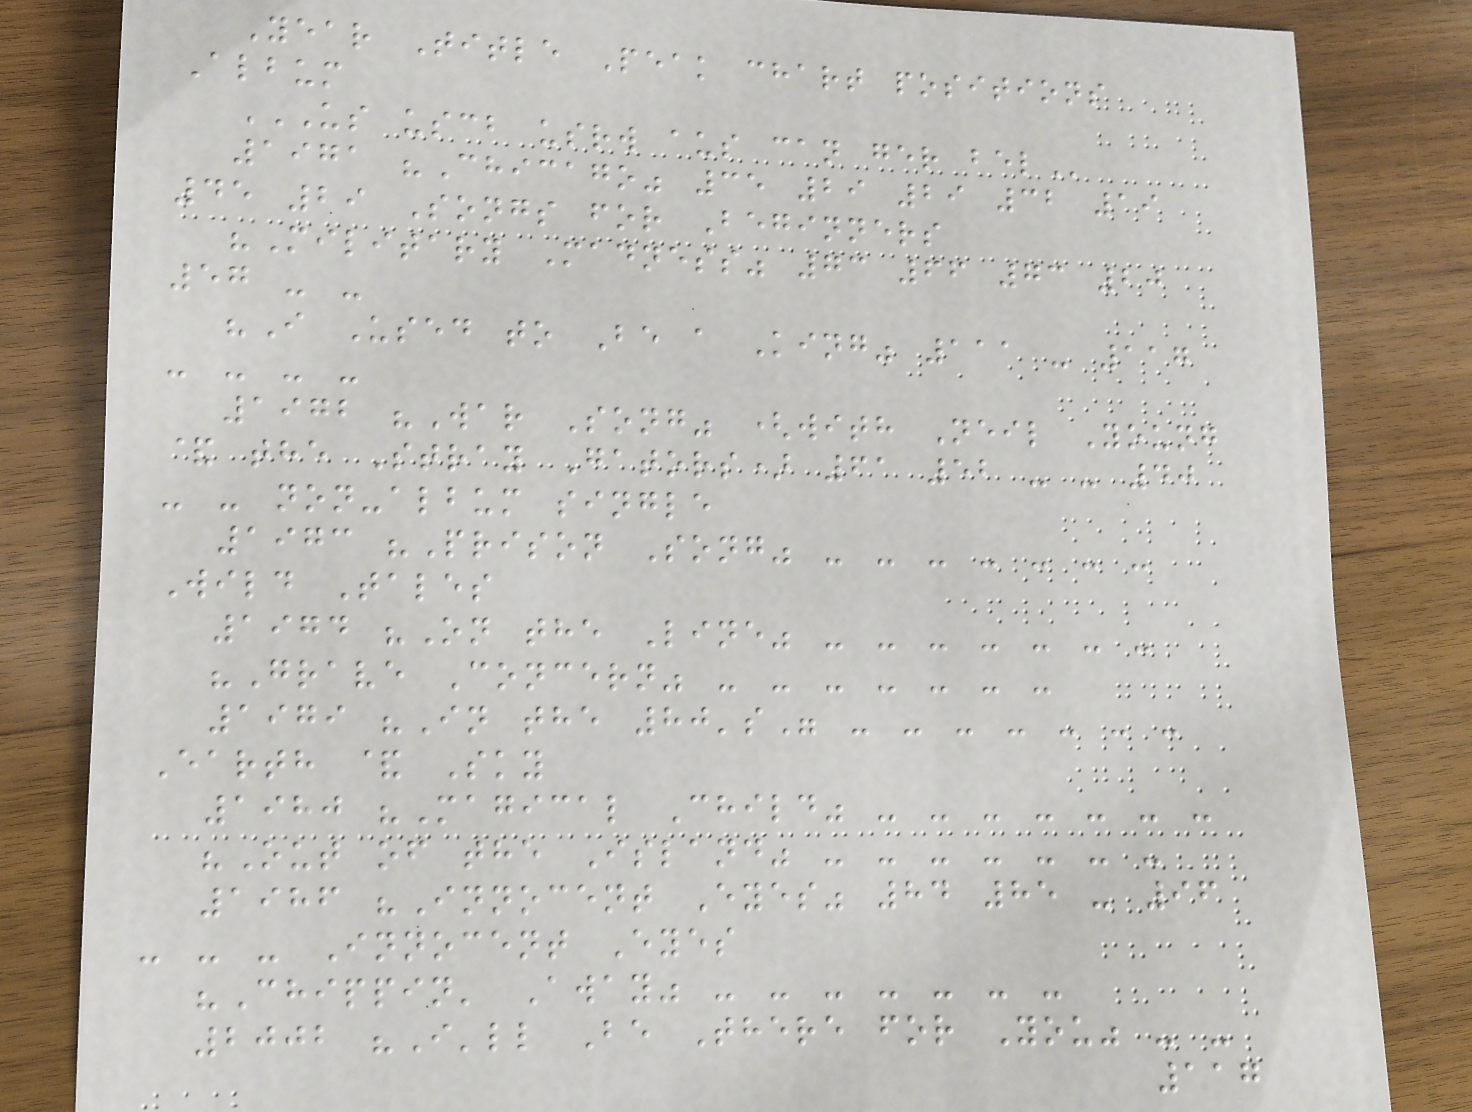Year Title Peak chart positions
Album
US USCB USRW AUS CAN GER BEL
1971 "Chicago" 35 29 29 32 19
45 29 Songs for Beginners
"Military Madness" 73 66 73 20
57 - -
"I Used to Be a King" 111 - 117
- - - -
1972 "War Song" (with Neil Young
& the Stray Gators) 61 52 - - 40
- - non-album single
1973 "Prison Song" - - - - - - -
Wild Tales
1974 "On the Line" - - - - - - -
"Grave Concern" - - - - - - -
1979 "In the 80's" - - - - - - -
Earth & Sky
1980 "Magical Child" - - - - - - -
"Out of the Island" - - - - - - -
1986 "Innocent Eyes" 84 85 - 96
- - - Innocent Eyes
"Chippin' Away" - - - - - - -
2002 "I'll Be There for You" - -
117
